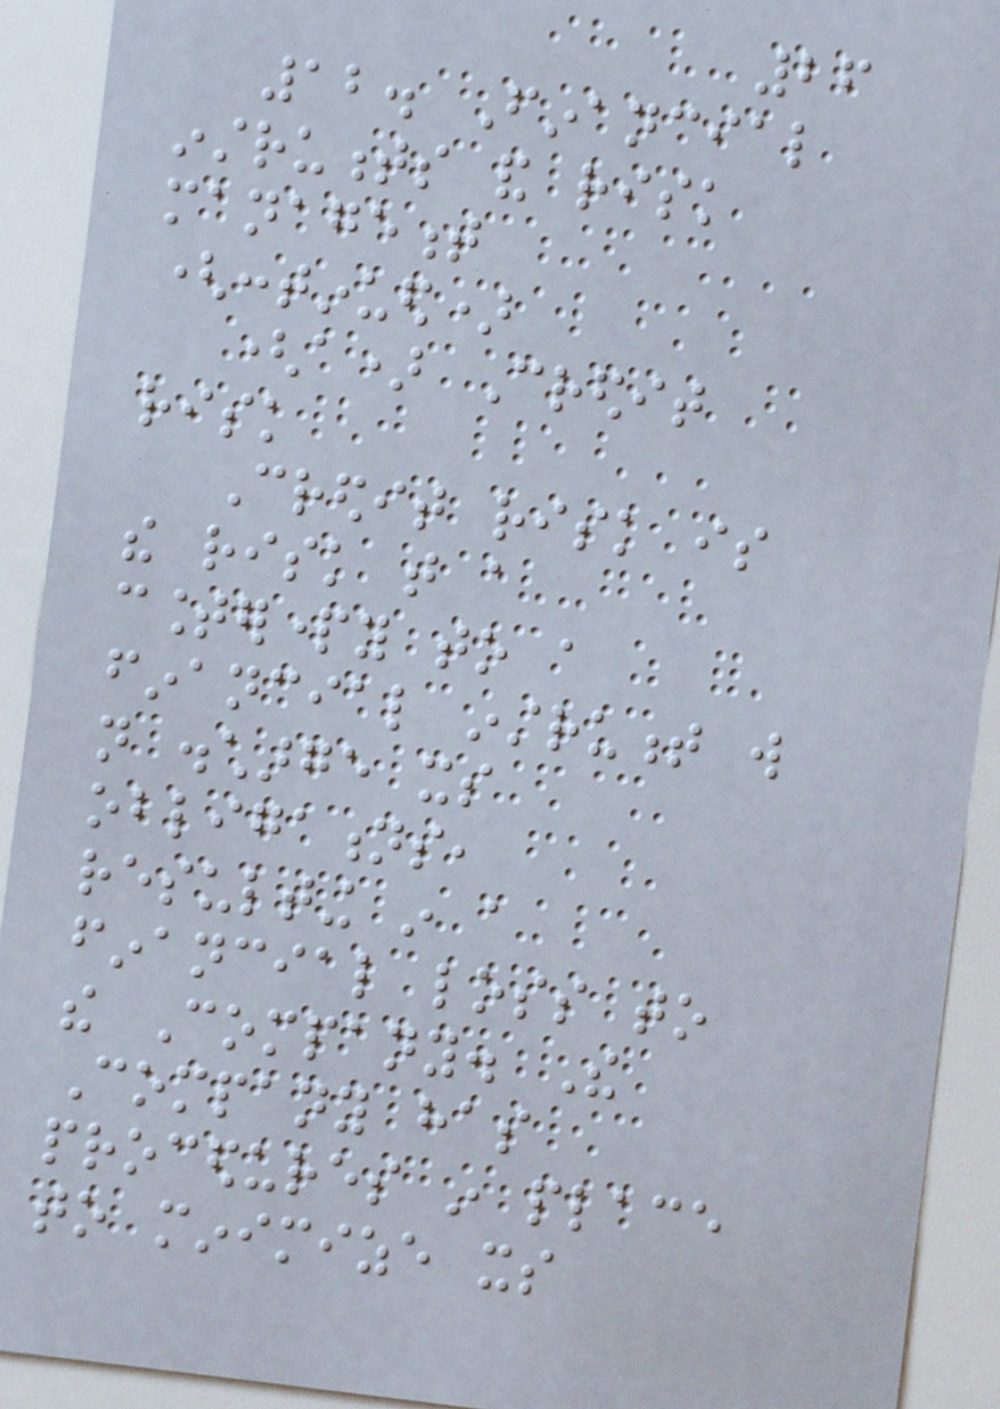26
12. Financial
instruments and risk
management
(continued)
(a) Credit
risk
Credit risk is
the risk that a
counterparty to a
financial instrument will
not discharge its
obligations,
resulting in a
financial loss to
the Company. The
Company has
procedures in place
to minimize its
